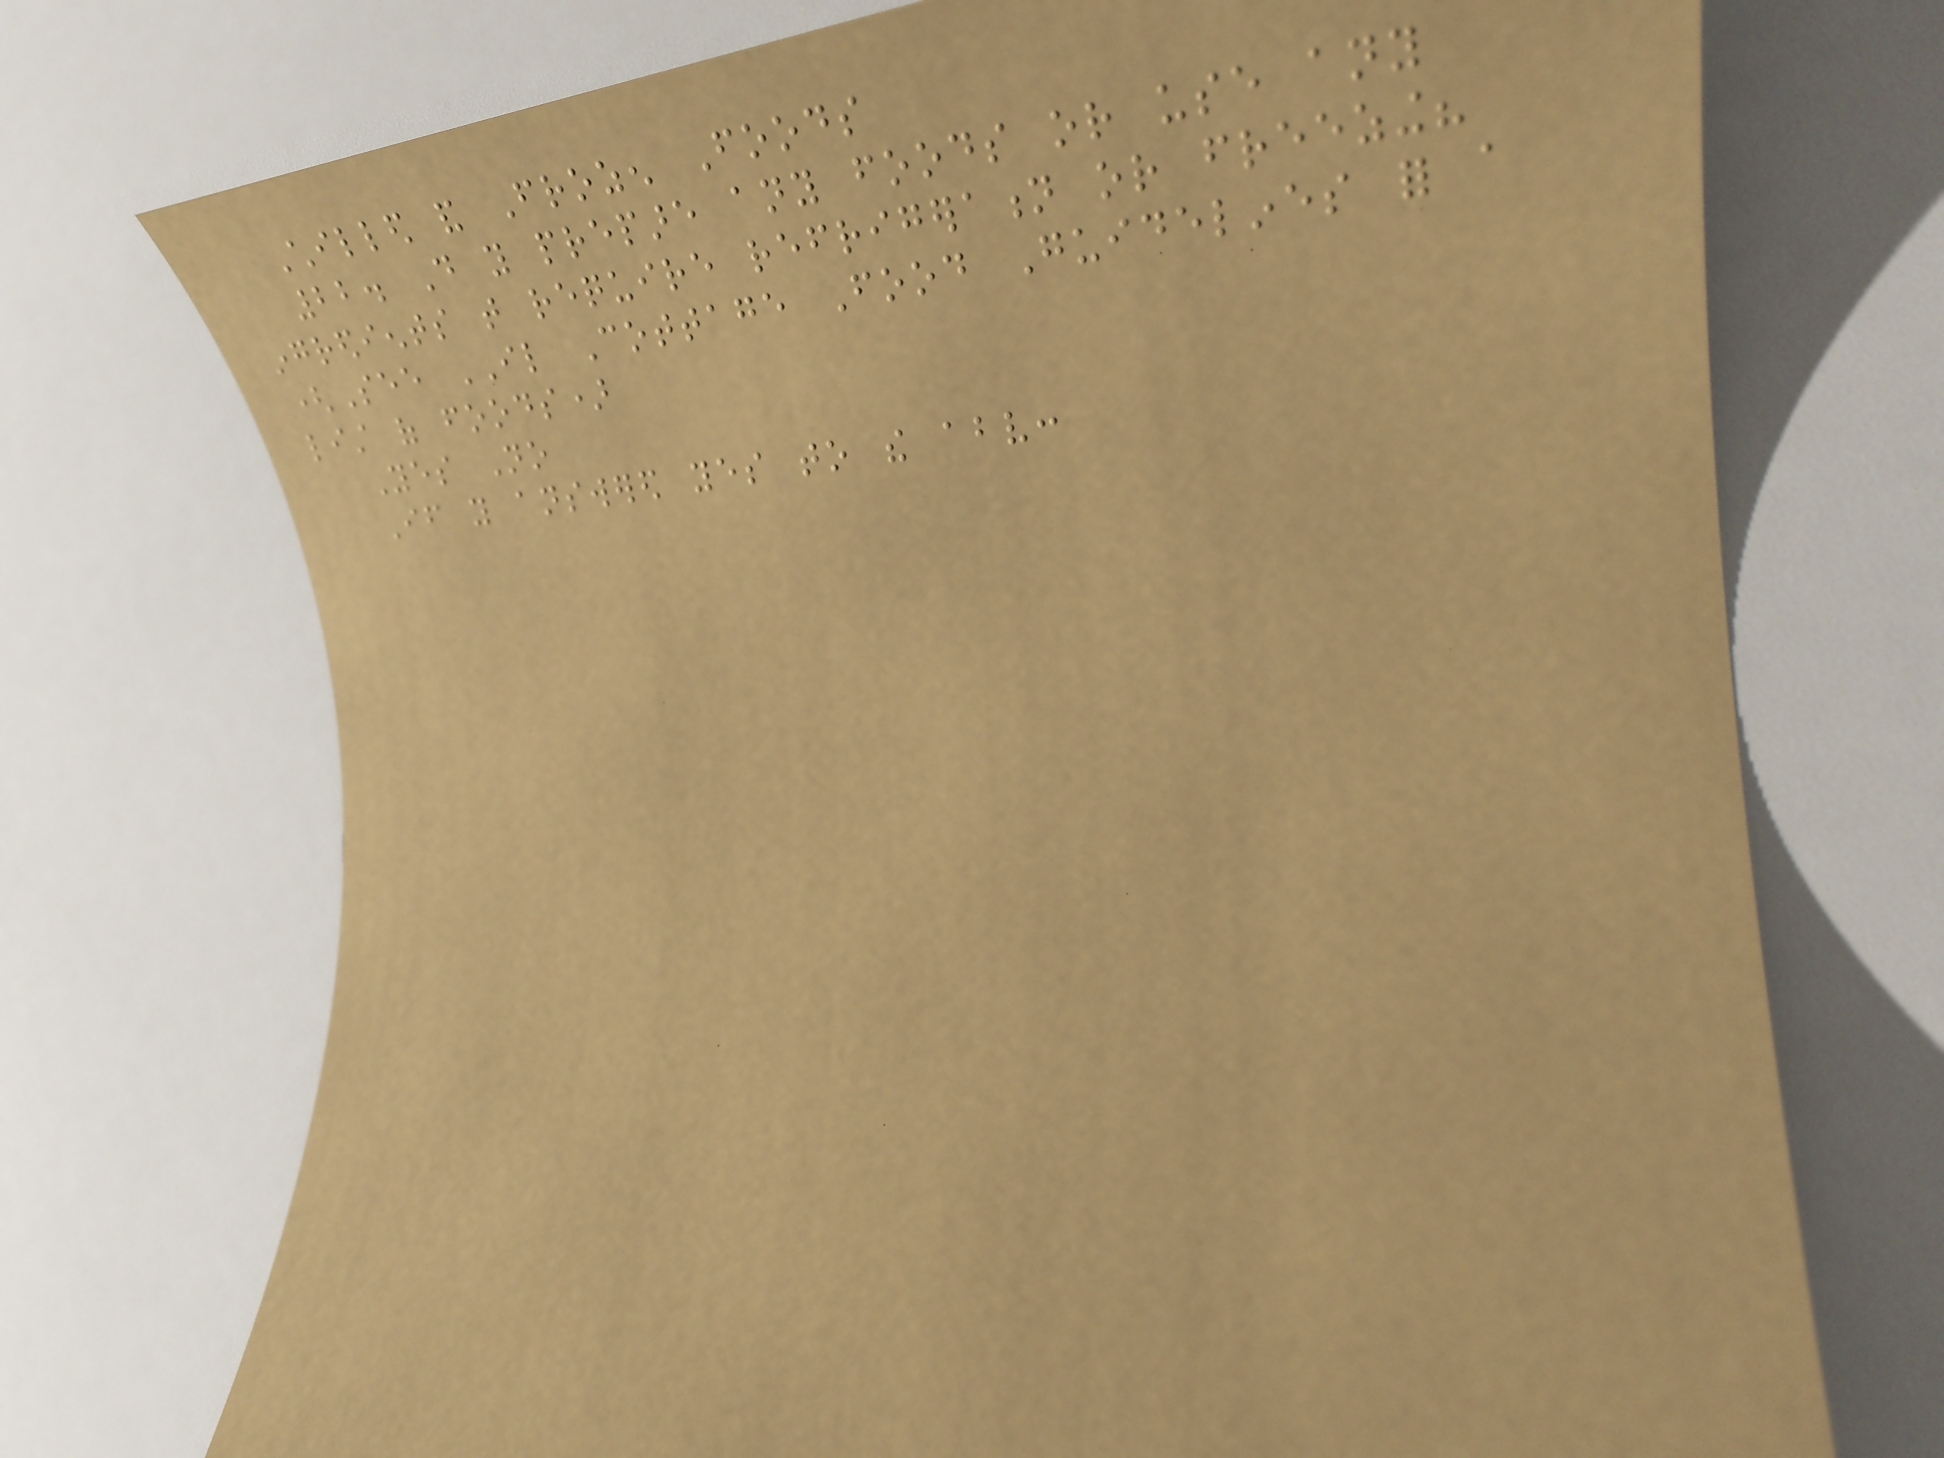Chilled and Frozen Foods
22. Do you prepare any foods or use any
ingredients that require refrigeration or freezing?
(See IL Cottage Food Guidelines for a
list of foods)
Yes No
If you answered yes to the above:
